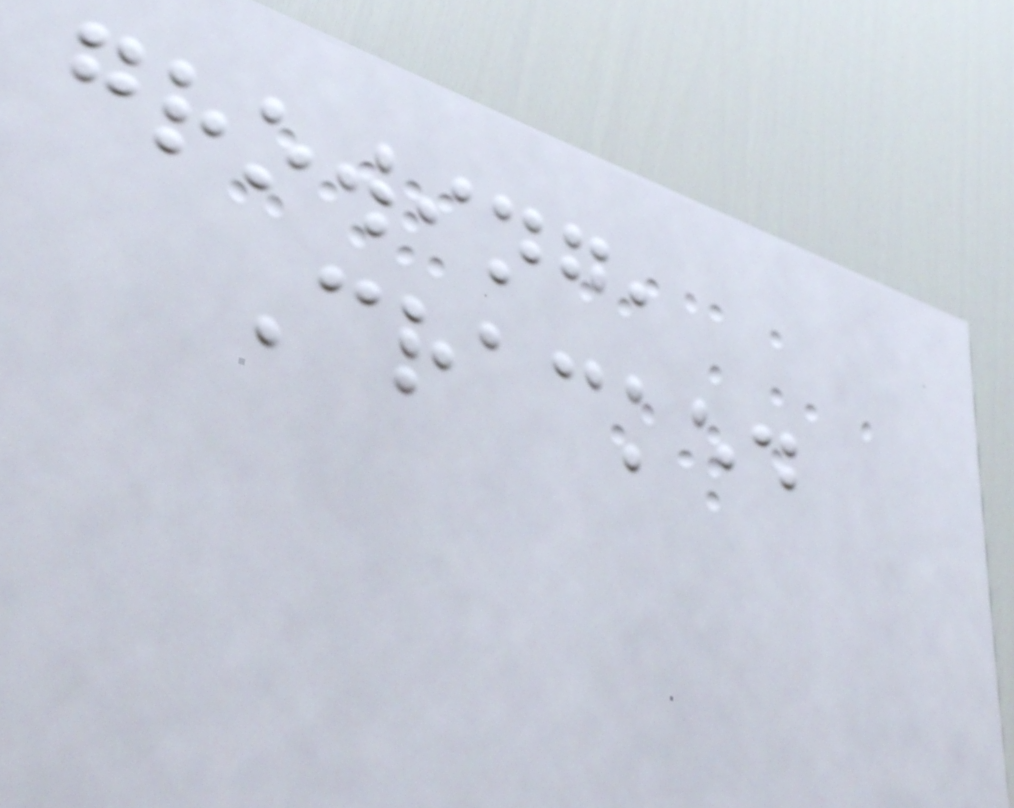growing,
Cracked
